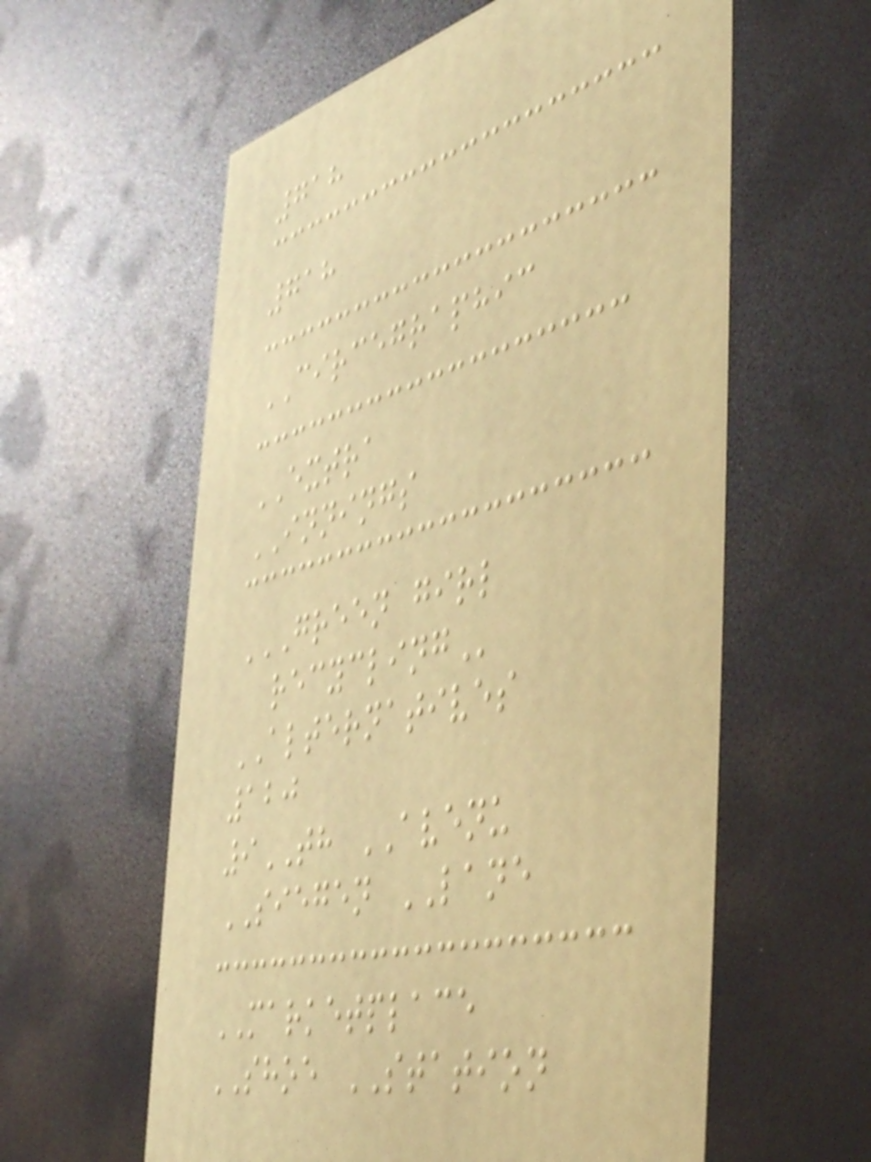718
718
CIRCEGRAPHIC
EXTRA
INNINGS
GREEN GIRL
RECYCLING
ALTERNATIVES
120
9TH AVENU
SIEGEN LANE
MARKETPLACE
SHOE STATION
